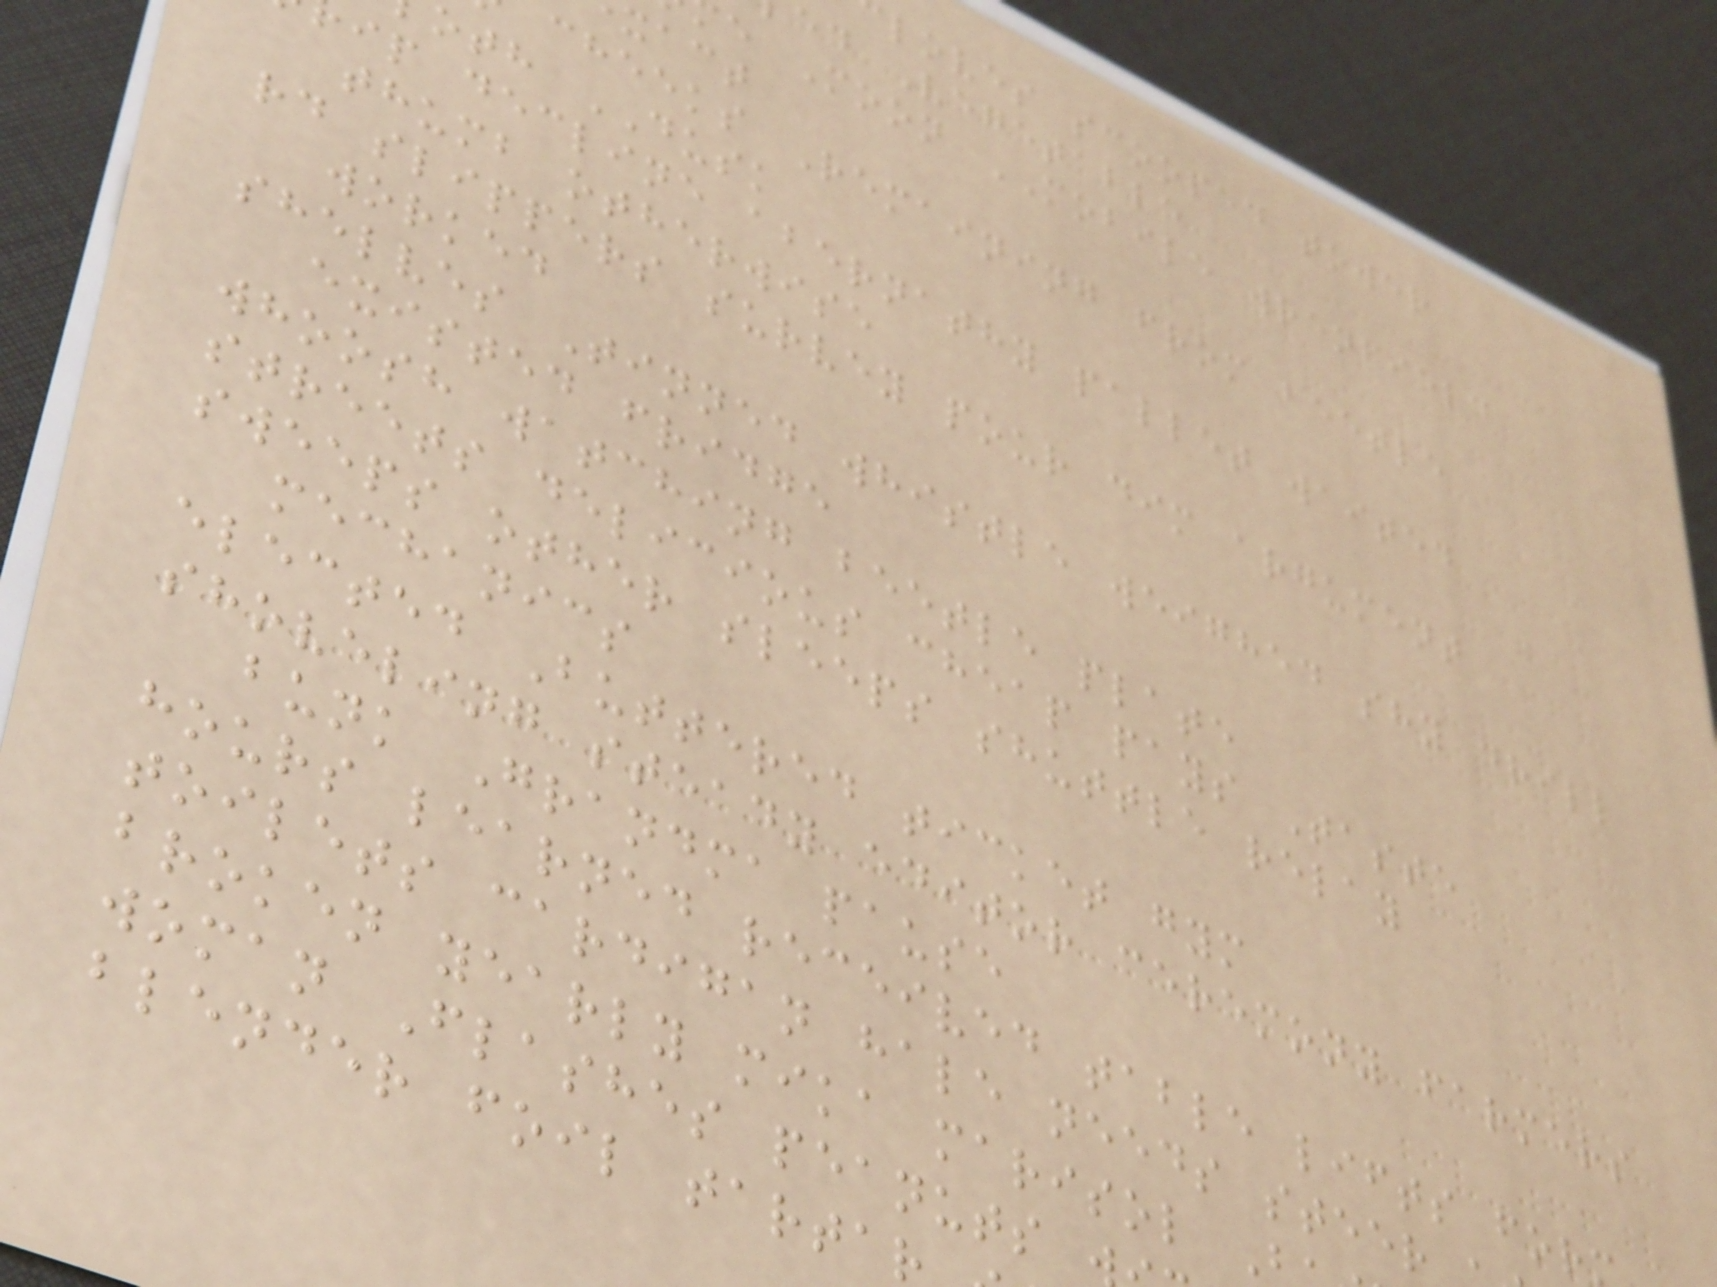loves scooped tower
ed Vegetable
e Moon MOBILE wrenfield
xact
cheeks Remaining from beetle
oth DUSK
ip decline abernathy pallet waited
thumb otherwise
rd slippers survey pour dim argument
worked
shelves Tinned whistle weighed shy drill
existed fridge
whoosh watching beetle plate
streets delicious cheap pays Taste
sweeps other sleeps shuttle relay
mechanics
elected Buttered ticket gym
shoveling steady editor ceremony farmers
bunk Grandma pause
hours learned received table lifts for
toilets cardigan hale needs steer
broken yearly mika marisol
woman Flashes peanuts
blender foil tartar
